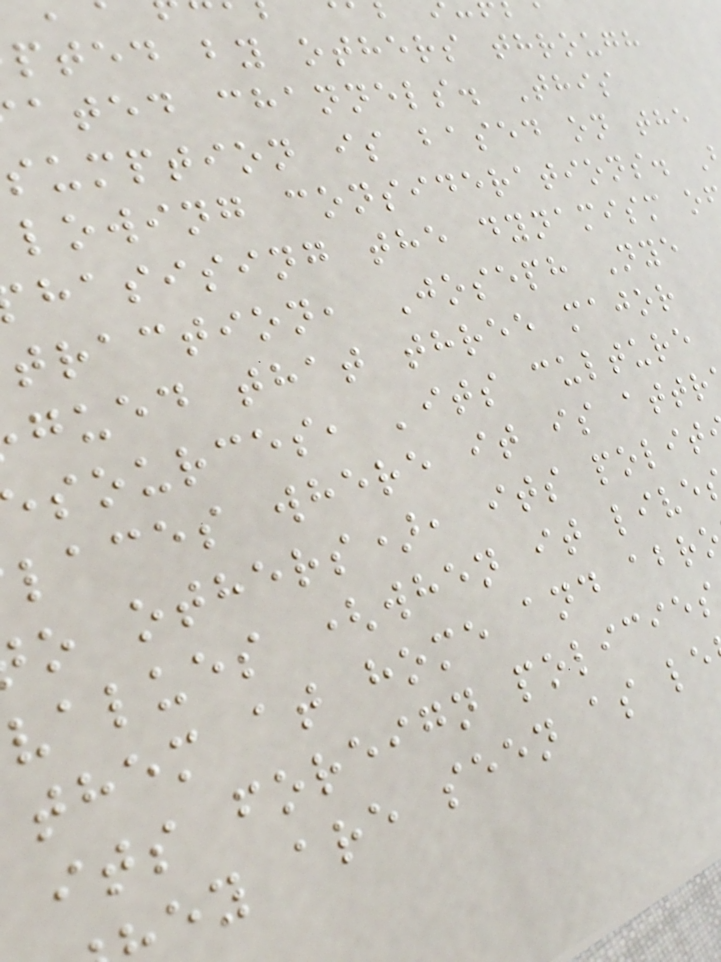pted by others through
ated channels. This
sumption is based on the
lowing considerations.
hasising the dynamism o
traction, Joseph Nye
gued that three major
sources, 'its culture
laces where it is attr
o others), its polit
values (when it live
them at home and abr
its foreign policies
ey are seen as le
